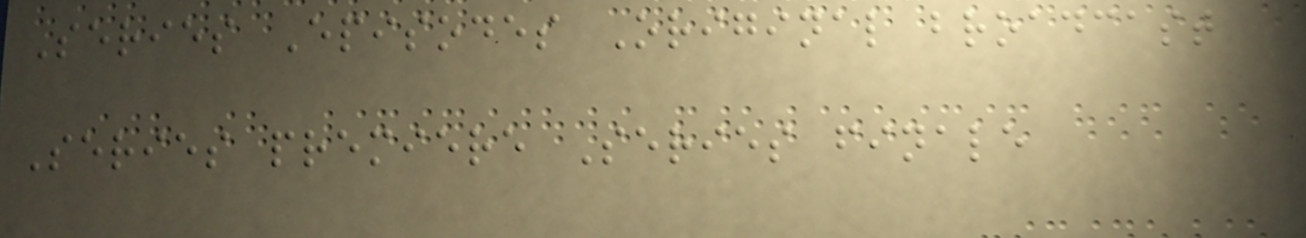Series Episodes Original broadcast
Series premiere Series finale
